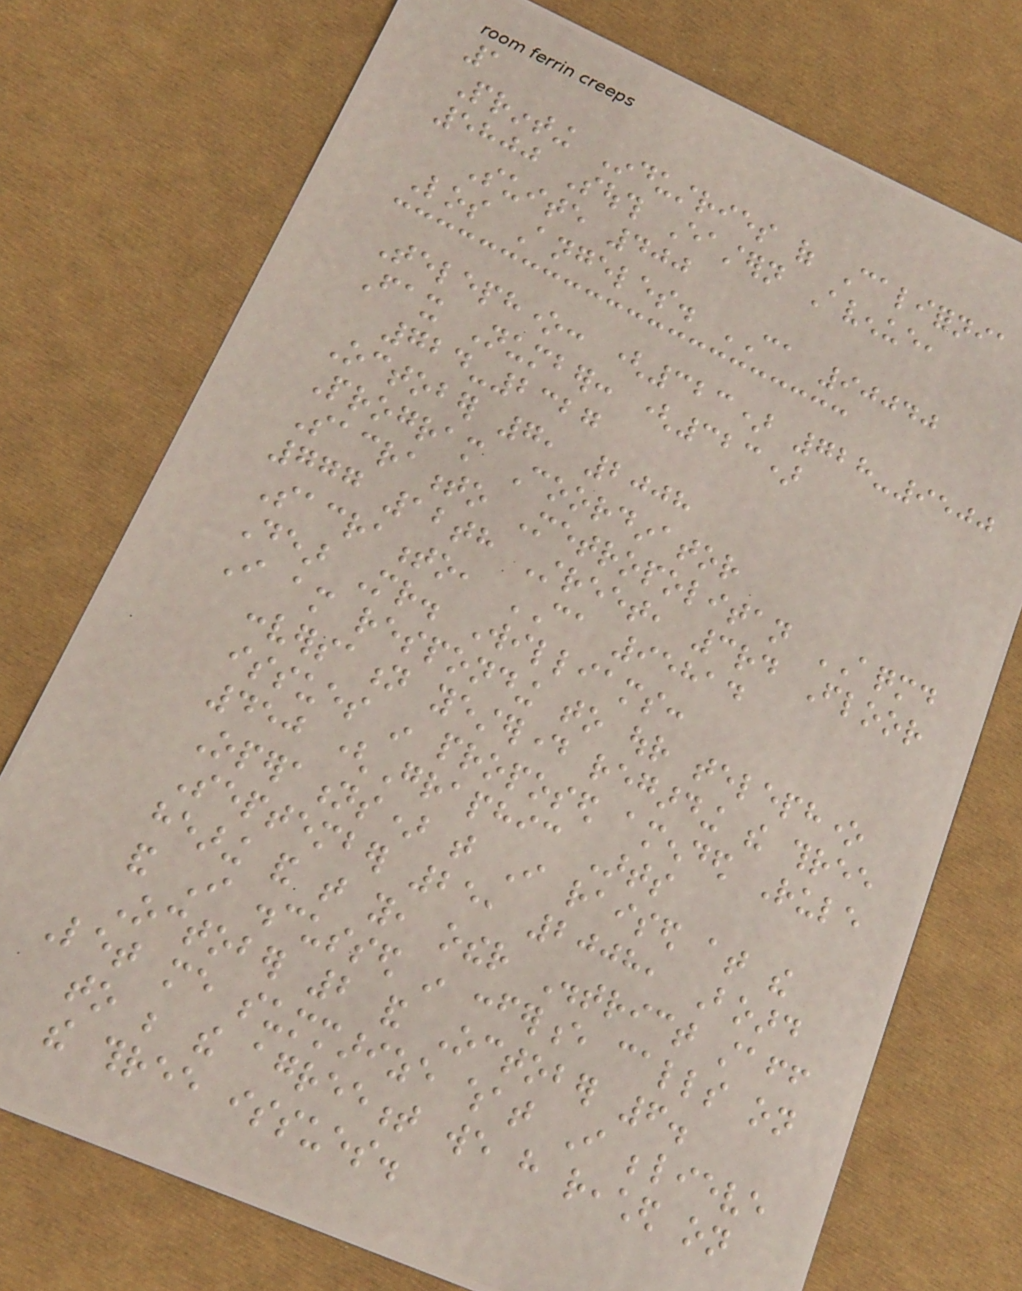1
Printing Industries of California
5800 South Eastern Avenue,
Suite 400
Los Angeles. CA 90040
Telephone: (323) 728-9500
Fax Number: (323)
724-2327
October 7, 2008
Program Coordinator
Sacramento Metropolitan AQMD
777 12th Street, 3rd Floor
Sacramento, CA 95814
Dear Mr. Williams:
I am responding to our telephone
conversation yesterday regarding the three
issues in proposed amended Rule
450 (Graphic Arts
Operations) that I raised at the
September 25, 2008, Board
hearing and that you, other District staff
and I discussed in conference calls on
October 2 and October 6.
Let me summarize what I believe
to be the agreement we have reached on
the three issues.
